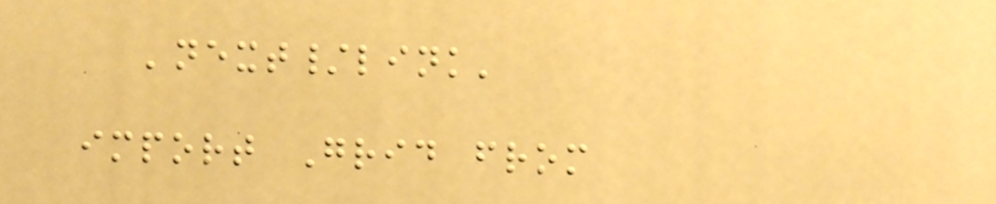'next/link'
import Grid from
